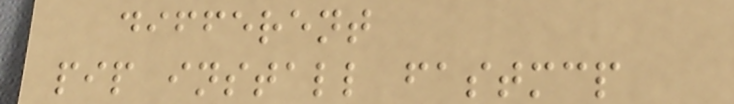different
pip install fastmcp
